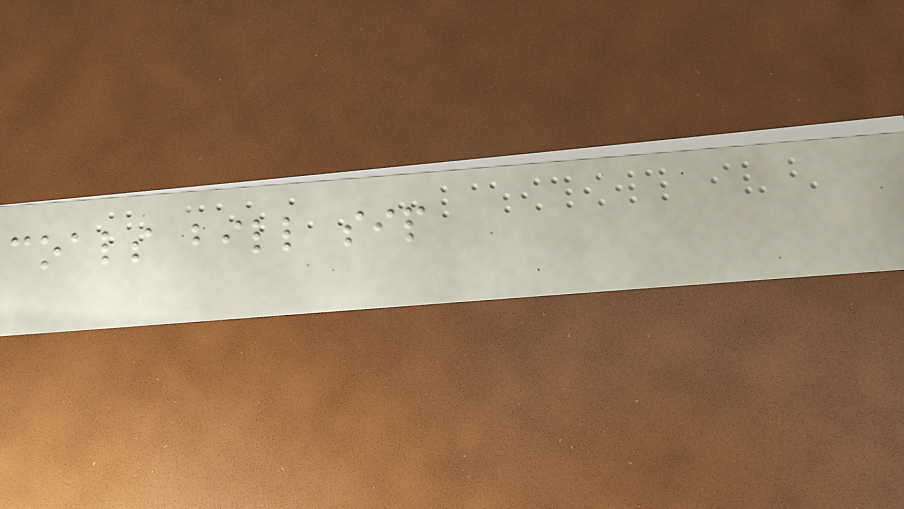coals bill sip
